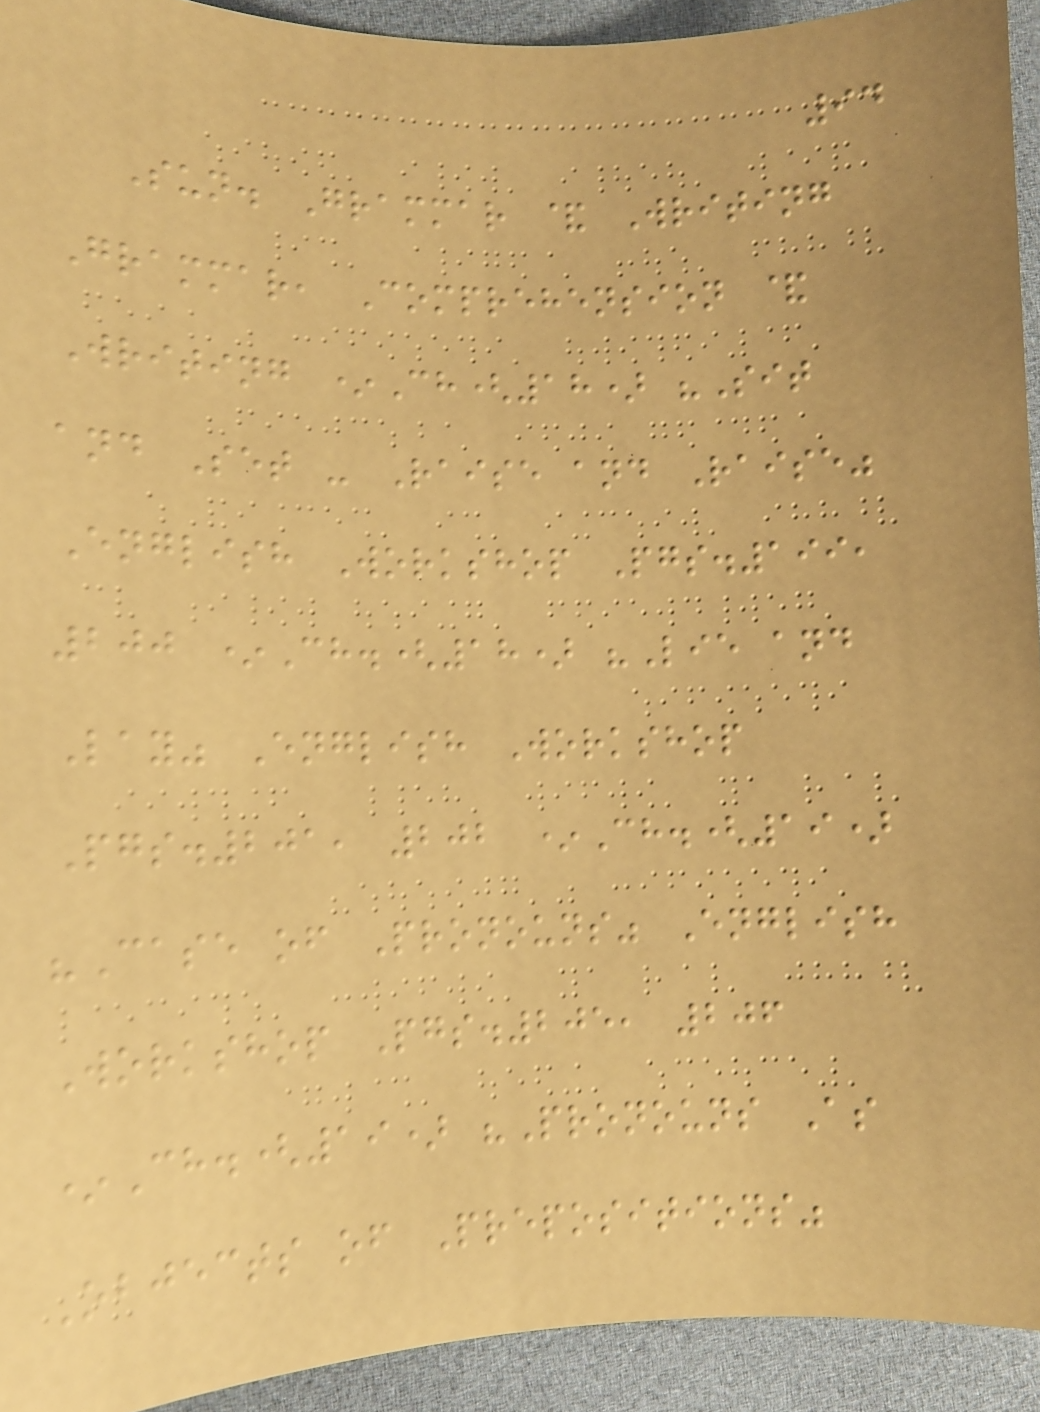94
Sun. Grammar & Writing
Grammar, Comprehension &
Writing *Ch(18) "Sit
and Set - Raise and Raise"
English Workshop Pgs.199,
200 *Ch.(18) "Lie and
Lay" English Workshop
Pgs.201, 202 *Ch.(19)
"Case of Pronouns" English
Workshop Pgs.205, 206
*Ch.(19) "Pronouns As
Objects of Prepositions"
